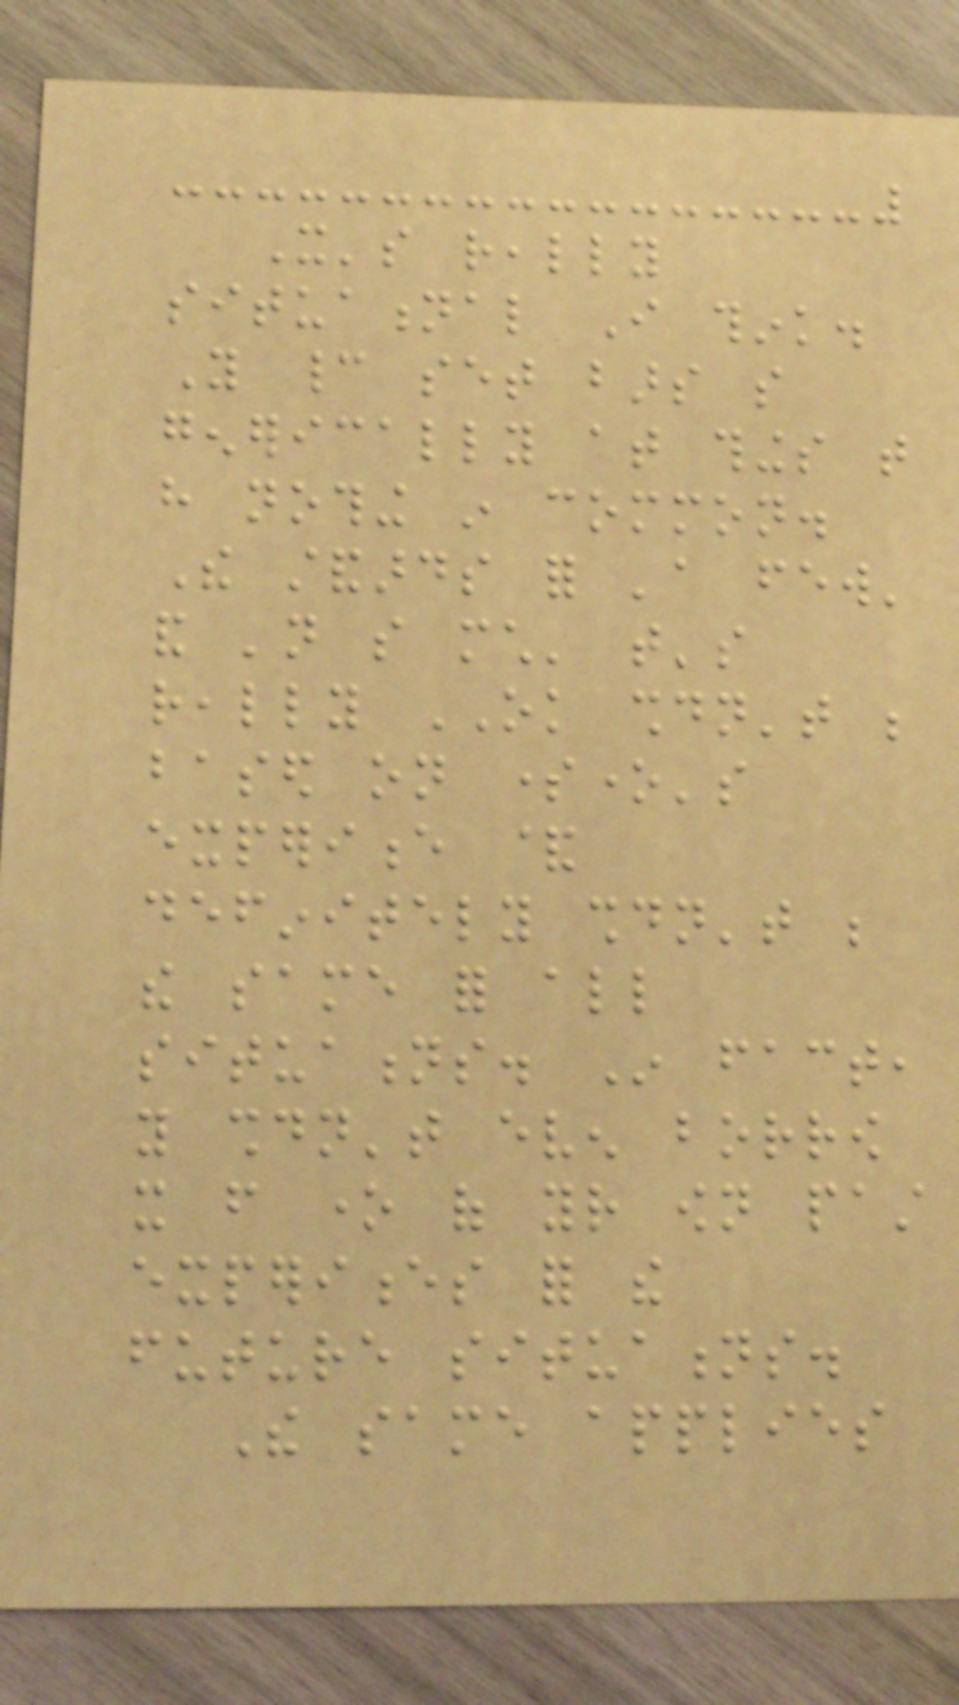It's really
situational I think.
You cannot set bars so
generically at things that
have nothing in common.
The standards for 'a few'
and 'not so much' that's
really OK shouldn't be
based on someone's
experience &
definitely shouldn't be
the same for all
situations. In fact,
you shouldn't even borrow
it from one of your own past
experiences for the
future situations.
The same applies
